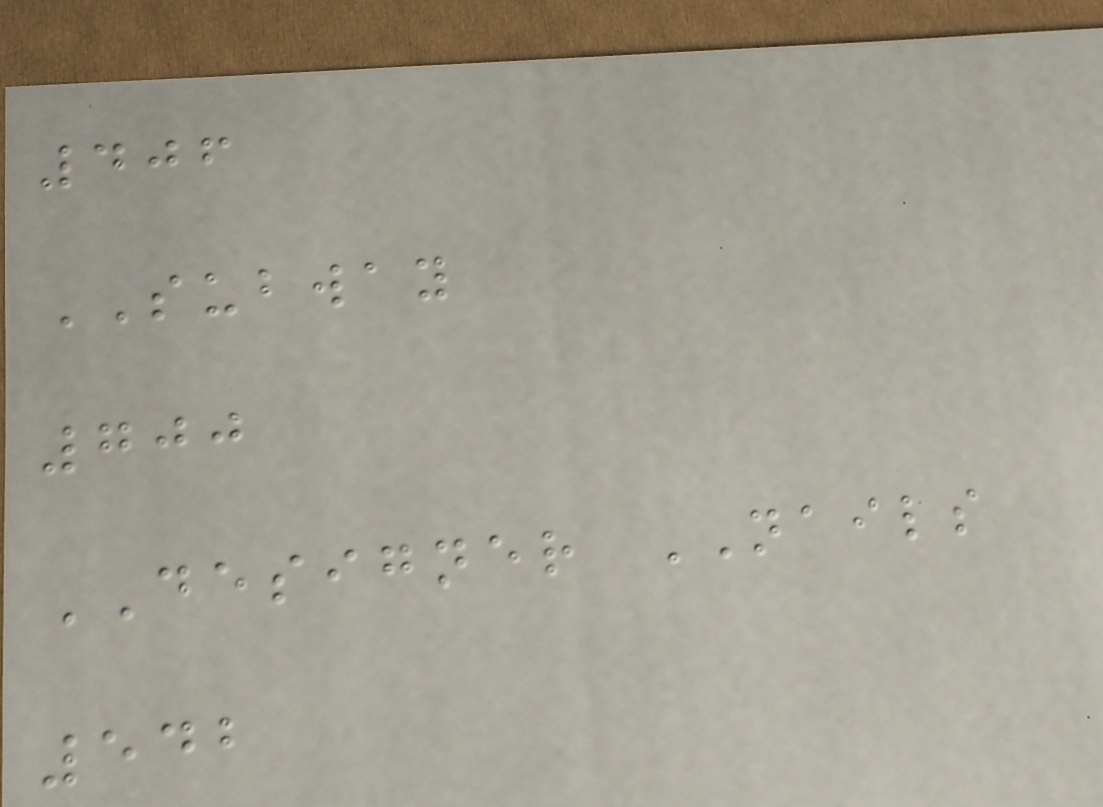406
SUBWAY
700
DESIGNER NAILS
542
